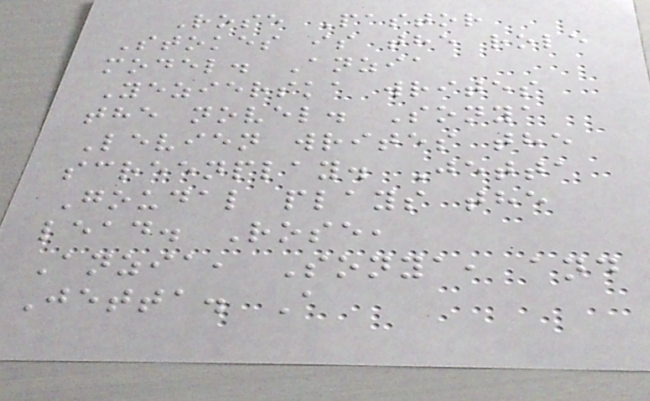Rose Pastor
Stokes is the role
model. Anzia
Yezierska writes
the novel. Sonya
Levien writes the
screenplay. Jetta
Goudal plays the
lead. Rose,
Anzia, Sonya, and
Jetta. A
